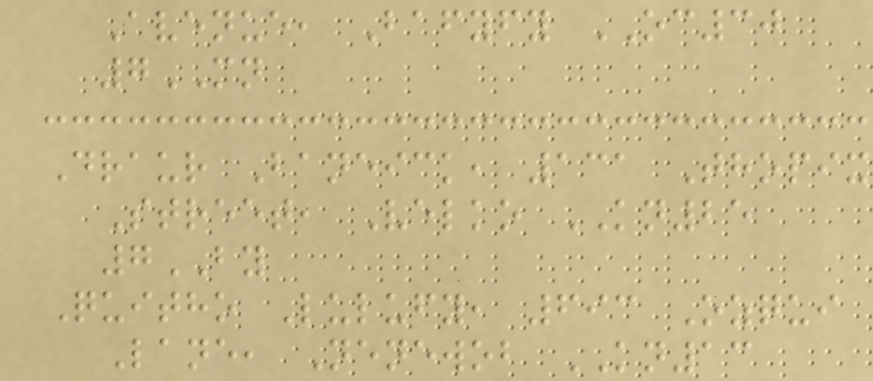Avenue, Bafyfy OC30
7MN
Draur Baneick, 131 Thopix
Street, Velko KN25
7BY
Quitho Lulufy, 693 Ozqui
Lane, Nenewob KN13
